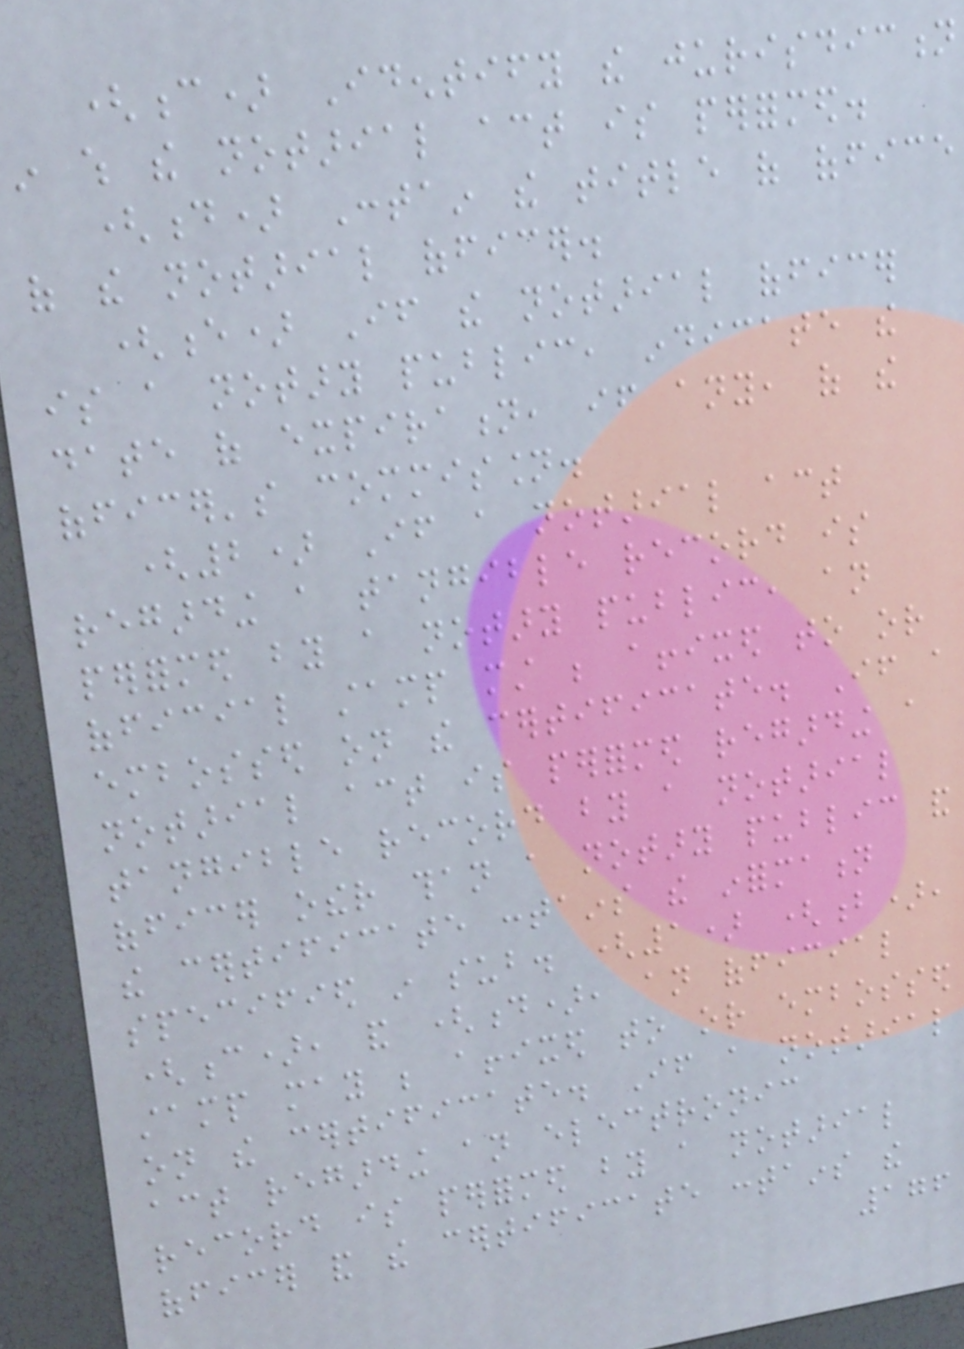(c) Identify the jurisdiction
in which the notarial act is performed.
(d) Contain the title of office
of the notarial officer.
(e) If the notarial officer
is a notary public, indicate the
date of expiration, if any, of the
officer's commission.
(2) If a notarial act
regarding a tangible record is
performed by a notary public, an
official stamp must be affixed to or
embossed on the certificate. If a
notarial act is performed regarding a
tangible record by a notarial
officer other than a notary public and
the certificate contains the information
specified in sub. (1) (b),
(c), and (d), an official
stamp may be affixed to or embossed
on the certificate. If a notarial
act regarding an electronic
record is performed by a notarial
officer and the certificate contains the
176
